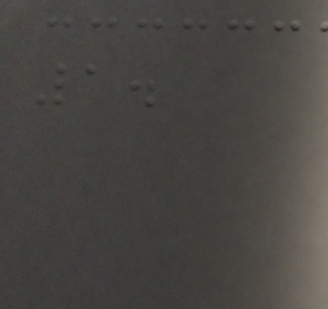1.
